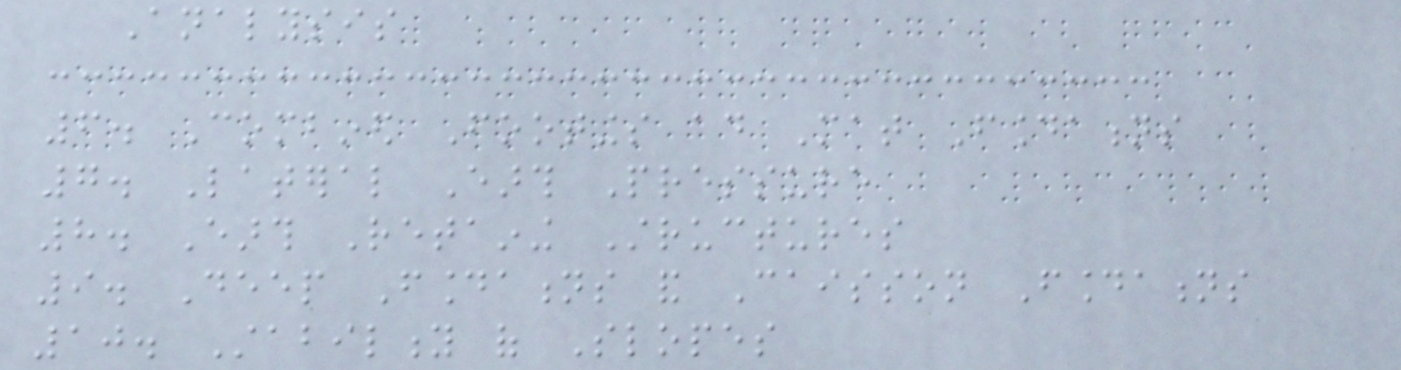Analysis
6. Combined Footings ad Mat Foundations
7. Lateral Earth Pressure
8. Earth Retaining Structures
9. Deep Foundations and Caisson Foundations
10. Stability of Slopes
